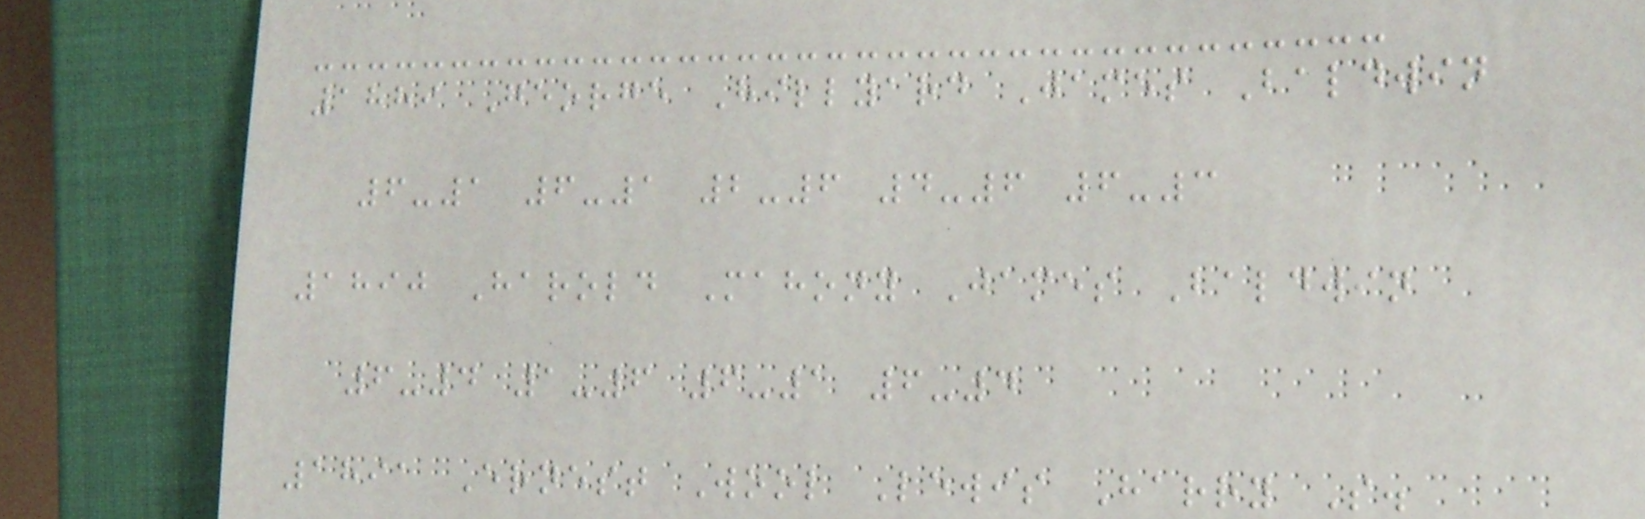1889 George Hillyard James Baldwin
6-1 6-1 2-6 4-6 6-3
1890 Harold Mahony James Baldwin
6-4 1-6 6-1 6-4
1891 Ernest Wool Lewis Harry S.
